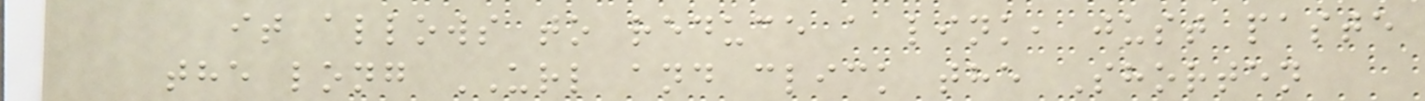it allows to reduce a link, just paste
the long URL and click the Shorten
